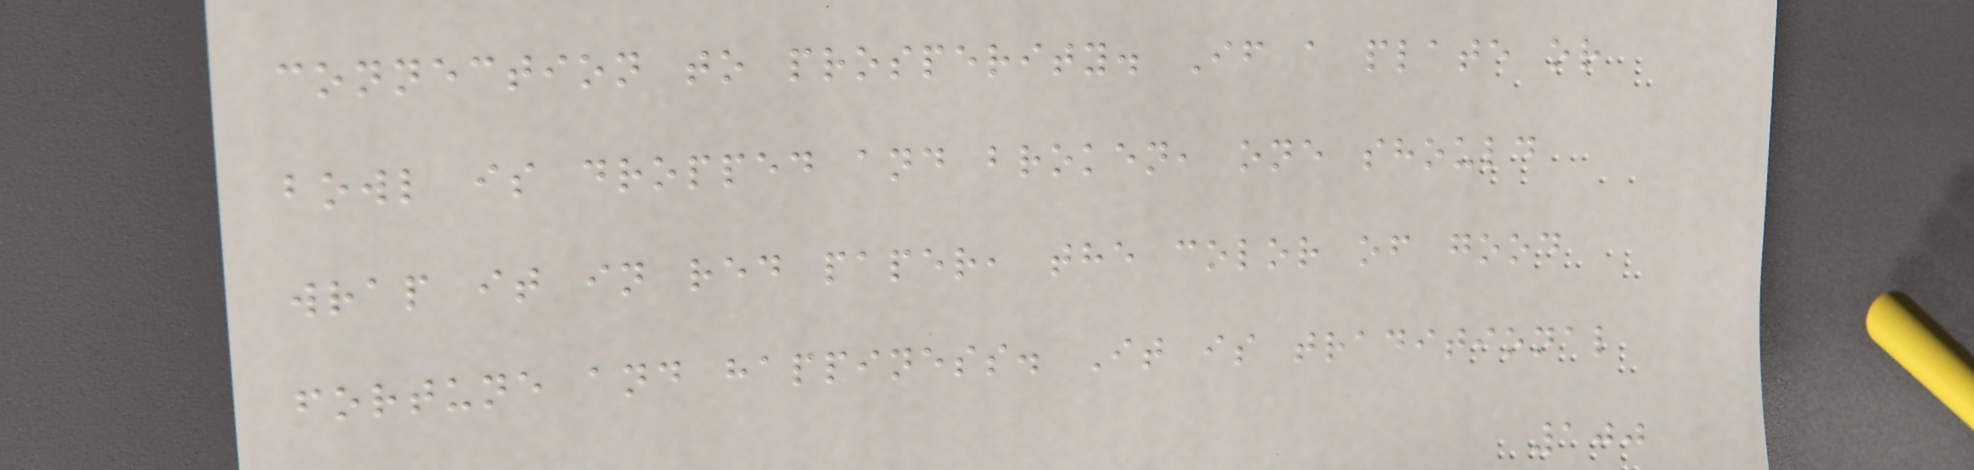connection to prosperity. If a plate or
bowl is dropped and broken, one should
wrap it in red paper, the color of good
fortune and happiness. It is traditional
100
